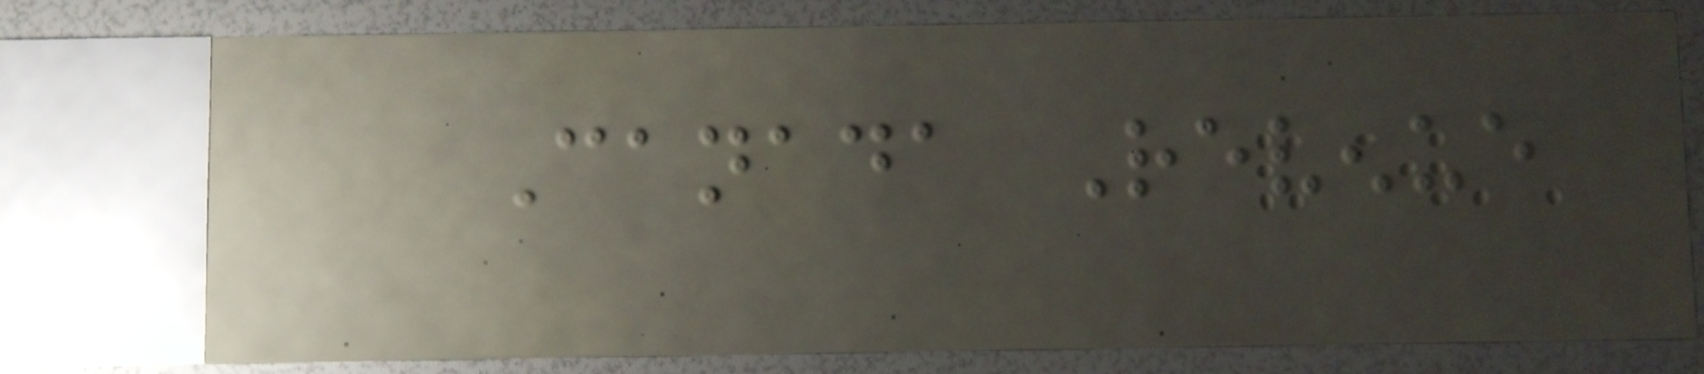Canada Revenue
